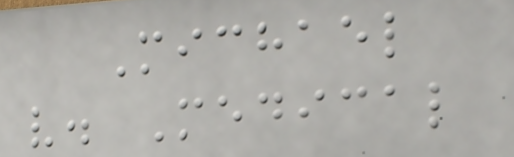Michael
v. Medical
